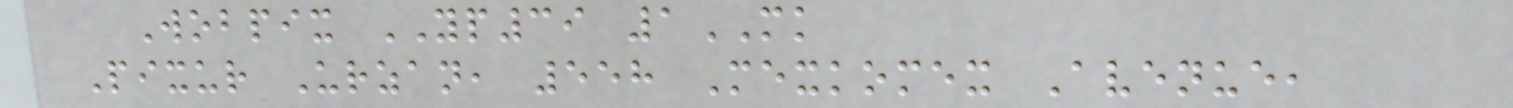Wobpix YP39 1MK
Pixur Urzan, 558 Mexkomex Avenue,
